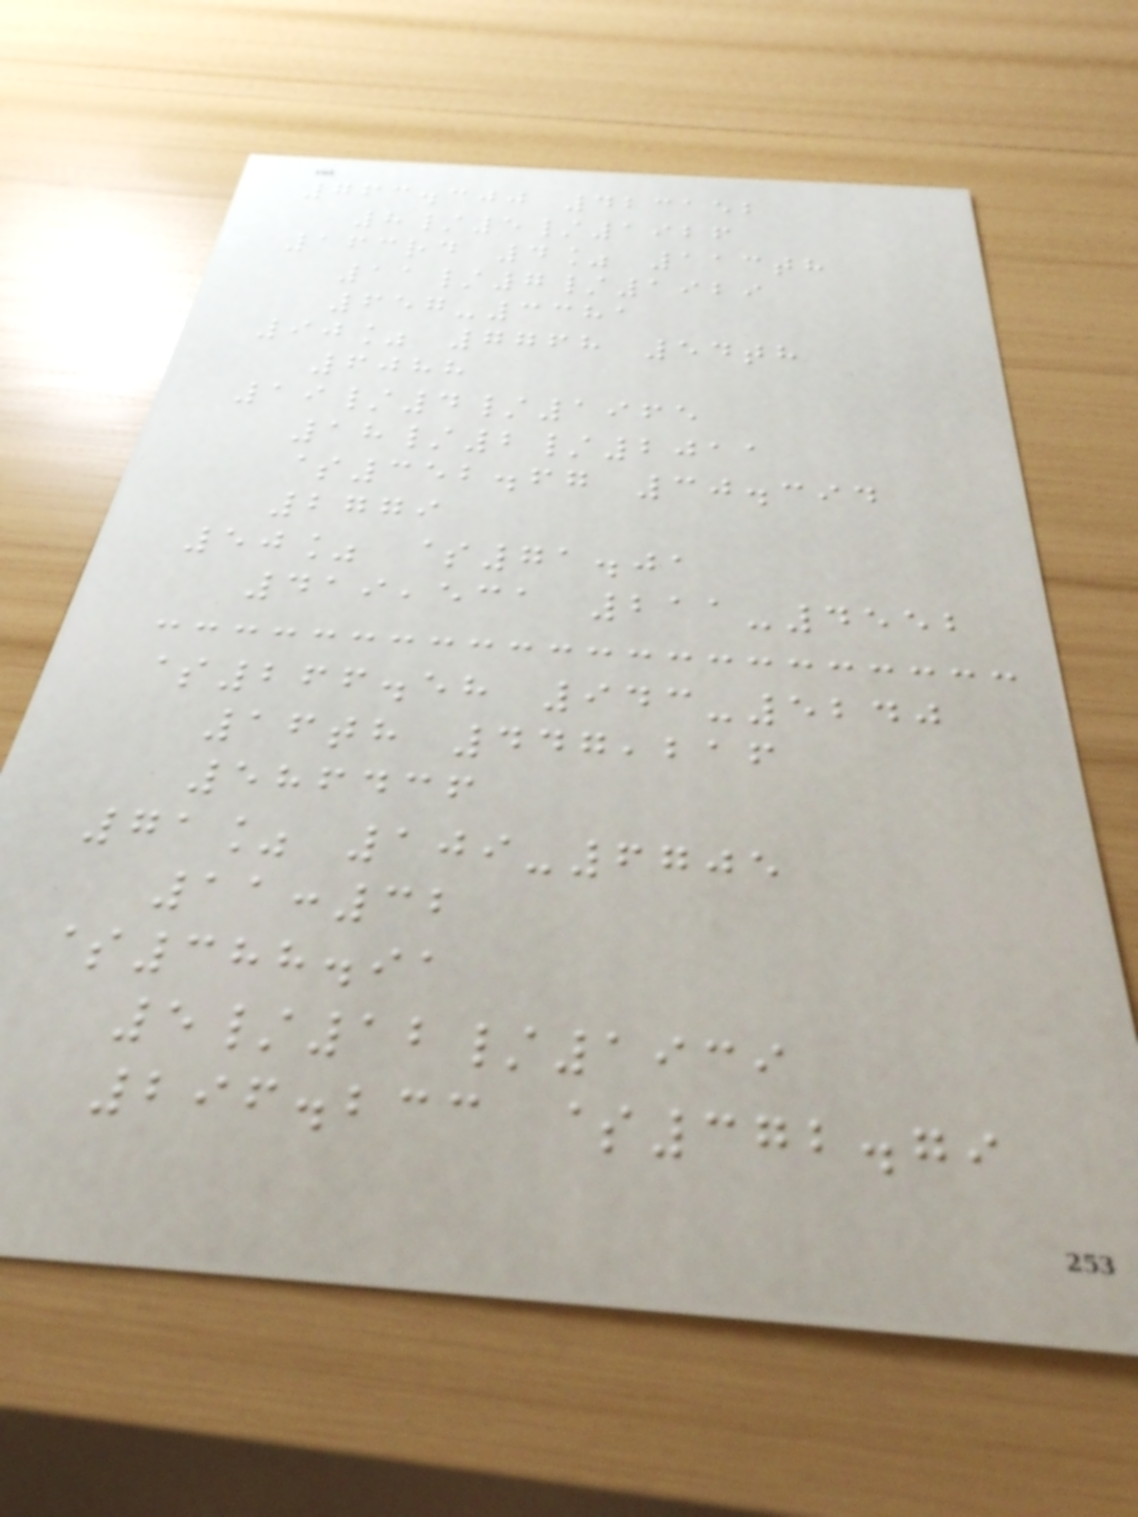763.300 423152
8/5/1926
163rd 4% 113th
11/7/1929
657-3381
90% 7768 54th
6088
19/4/1965
18/2/2011
$352.67 30.394
2779
50% $71.01
419,531 211-4552
$266.58 943-5240
16th 447,216
586436
71% 109-6705
11:32
$388.91
5/12/1939
296.233 $372.79
